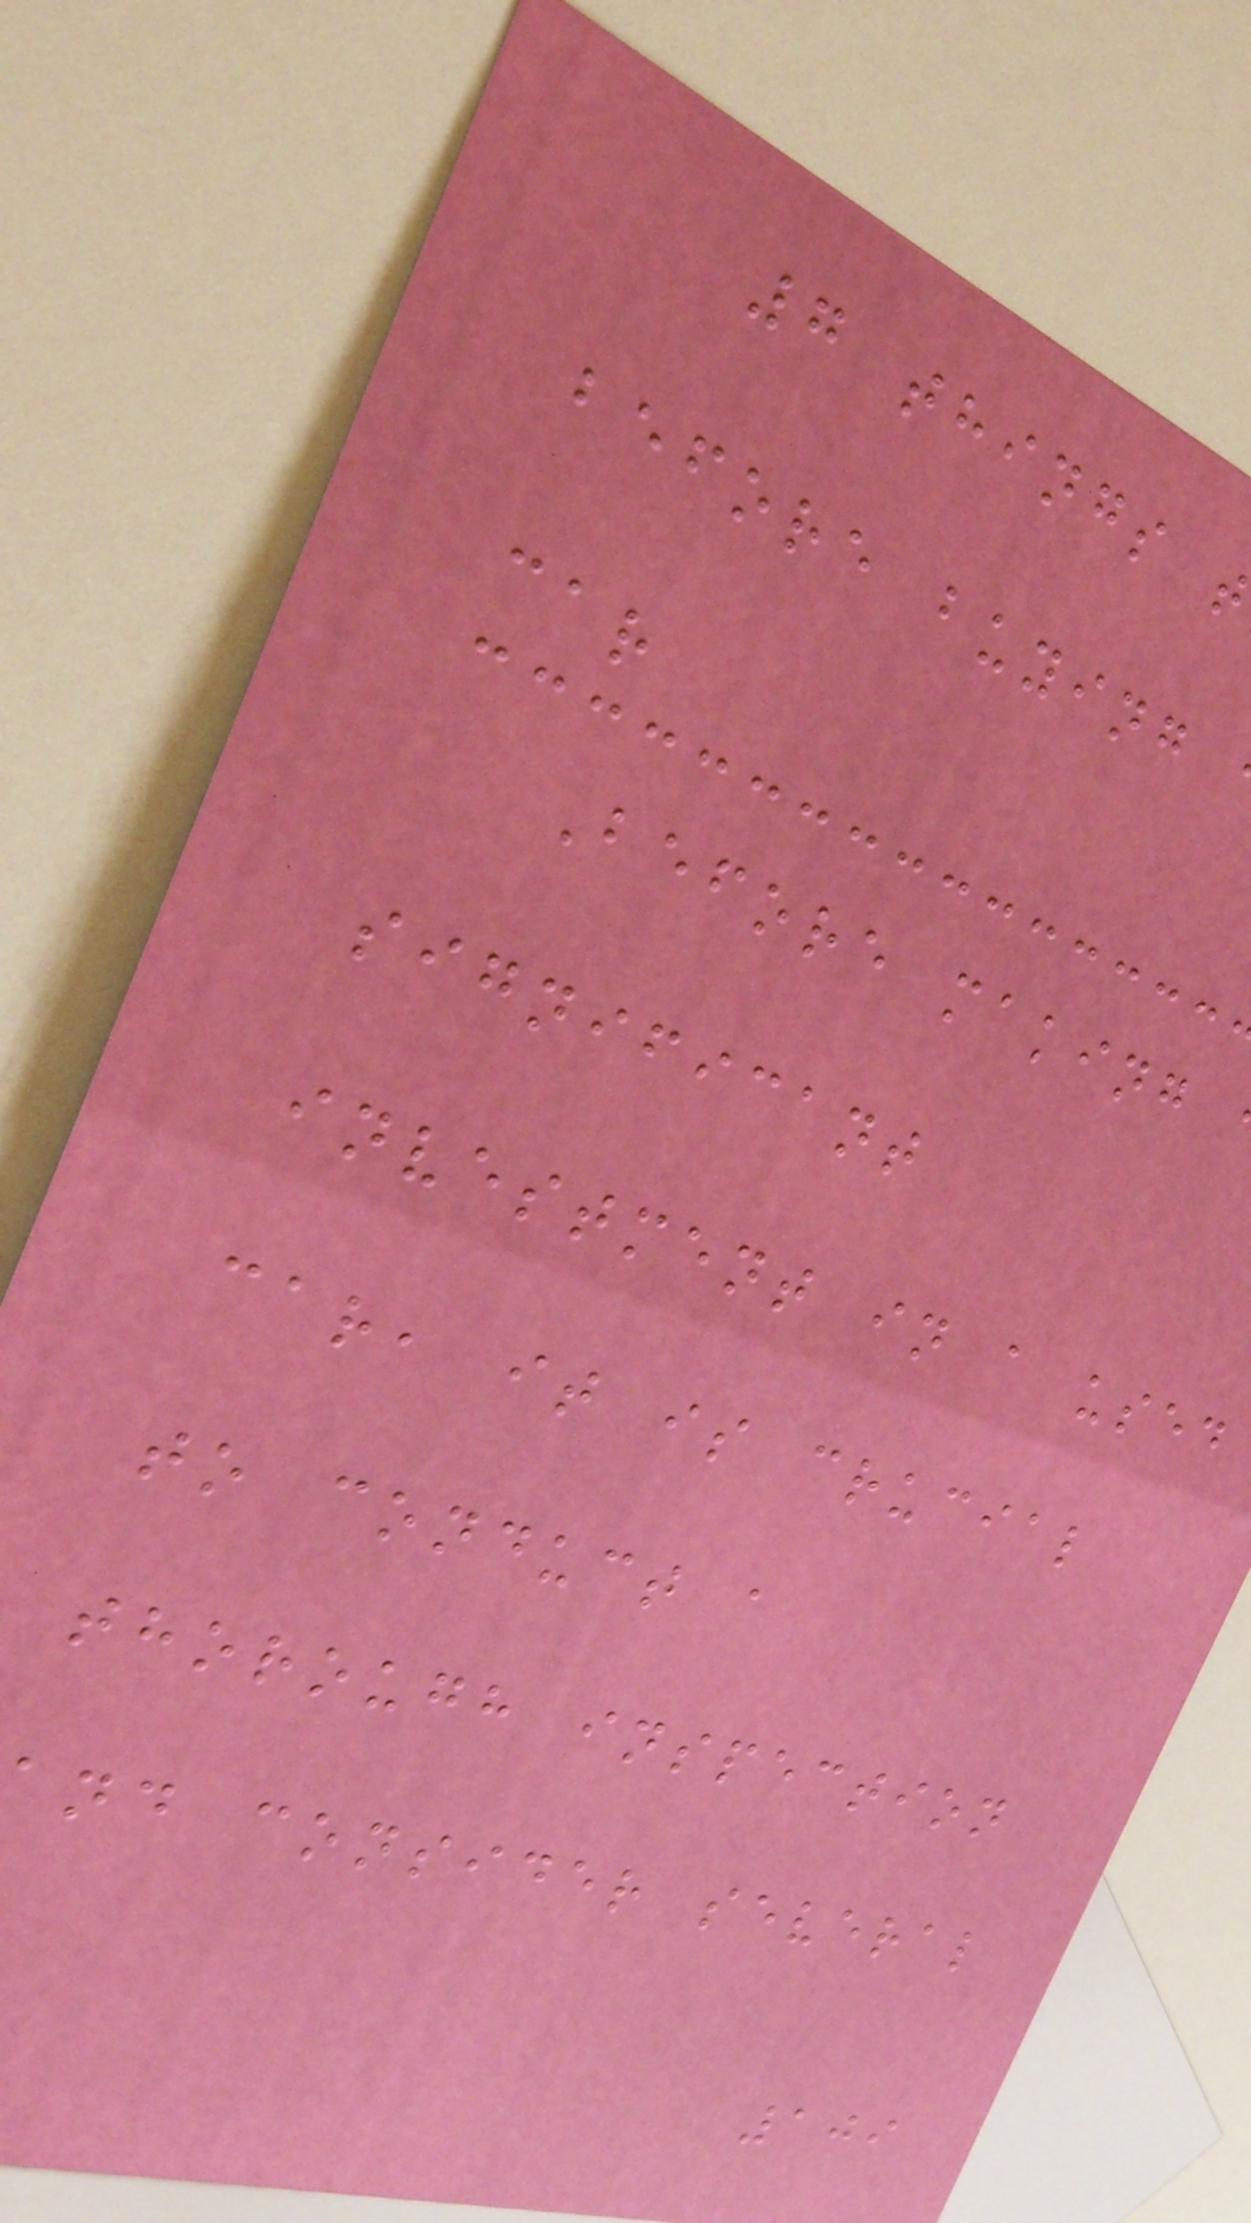7 things t
before buying
car
Before making
significant
investment in a used
car, it is crucial
to conduct a
thorough inspection
nd consider several
109
